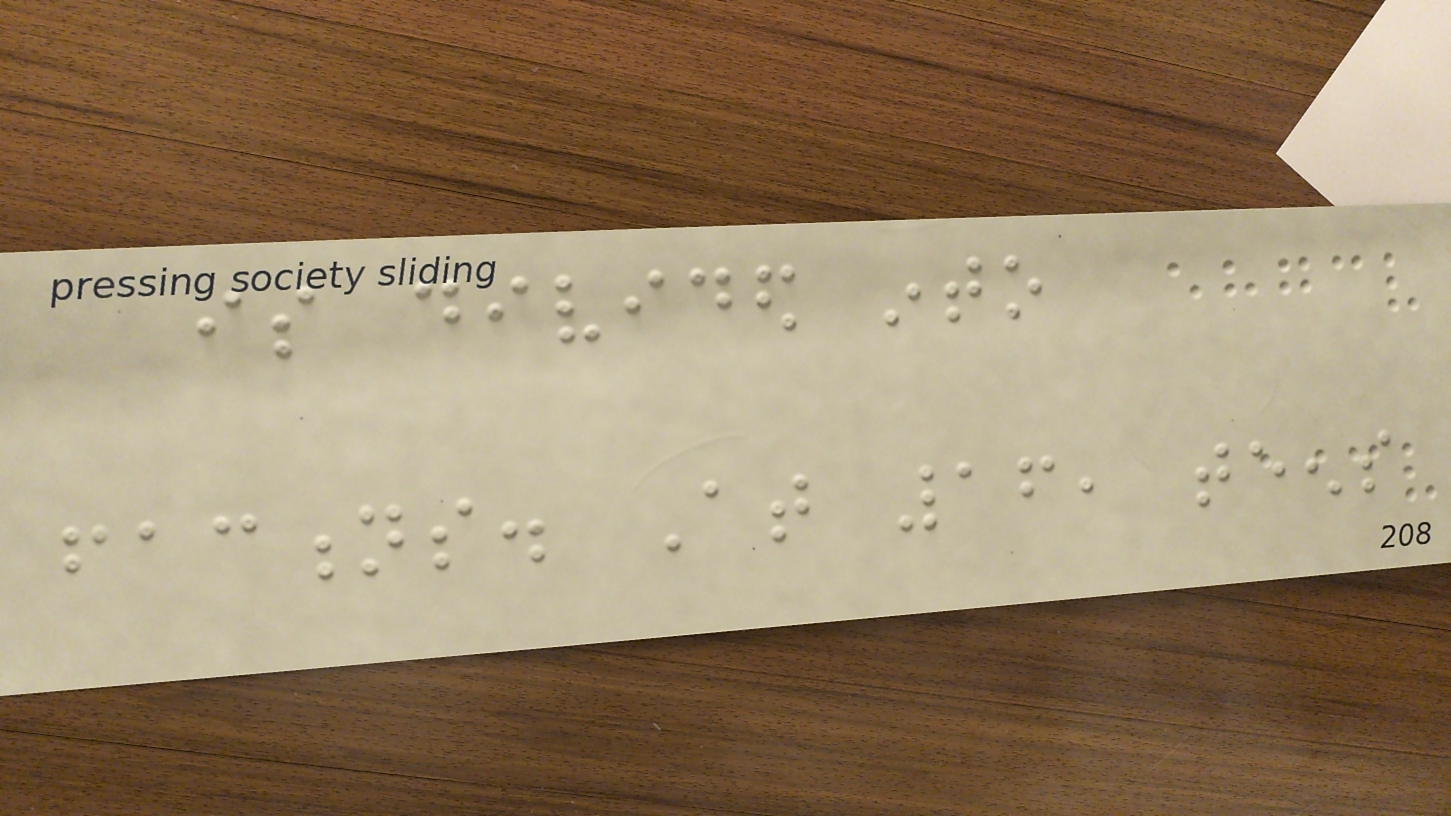is divided into
factions. At 16, teens
